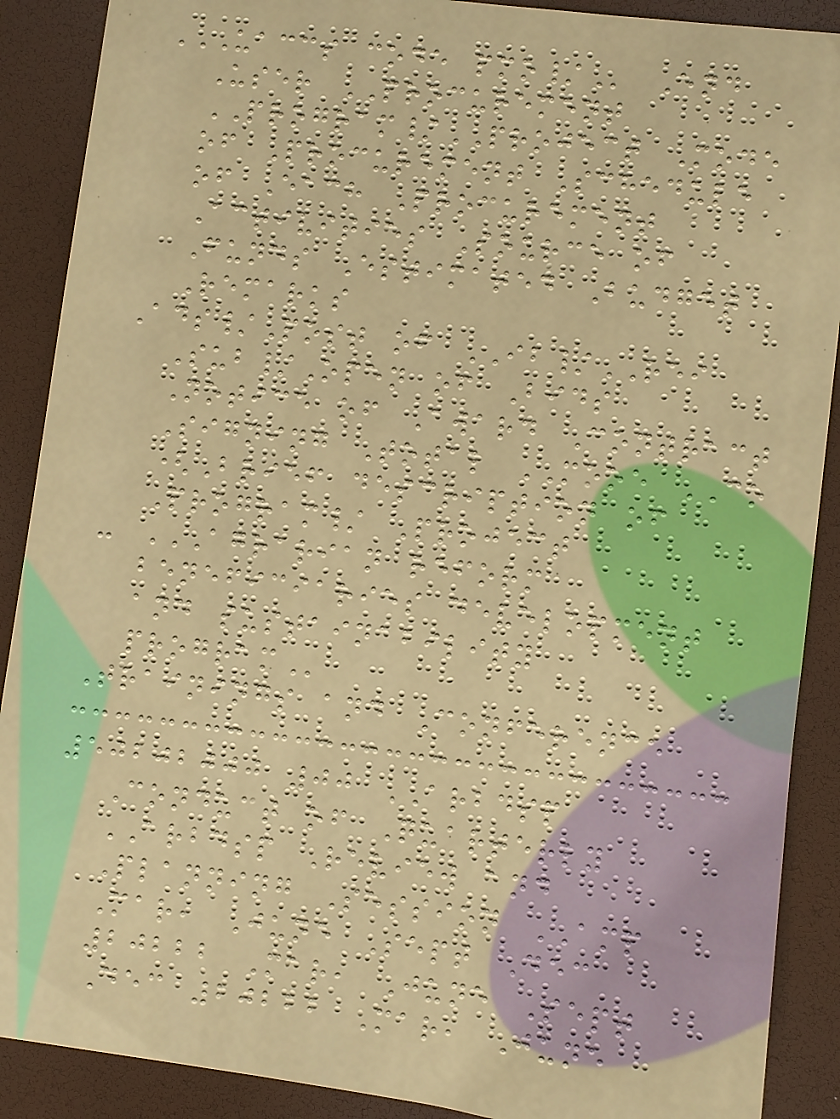UACCS CODE PMO/ End
User PROCUREMENT
PROGRAM/PROJECT Mode
of Procurement Schedule
of Each Procurement
Activities Source of
Funds Estimated Budget
Remarks
Ads/Post of IB/REI
Sub/Open of Bids
Notice of Award Contract
Signing Total MOOE CO
(Brief description of
Program/ Project
- AGRARIAN REFORM
BENEFICIARIES DEVELOPMENT
AND SUSTAINABILITY
PROGRAM
Trainings and Conference
50202000 00 ARBDSP
Conduct of Quarterly
ARBDSP Review and
Planning Session AMP
Mar, June Sept Dec
20222 Mar, June Sept
Dec 20222 Mar, June
